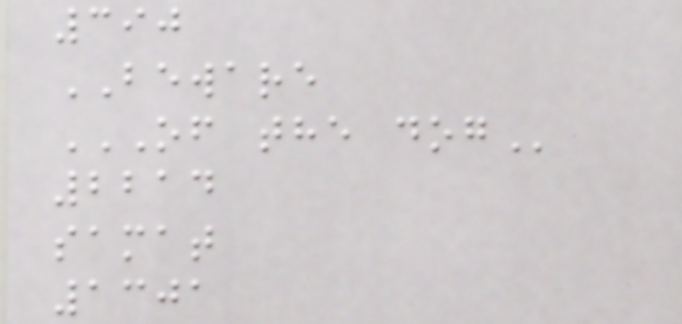390
BEWARE
OF THE DOG
2214
samat
1301
